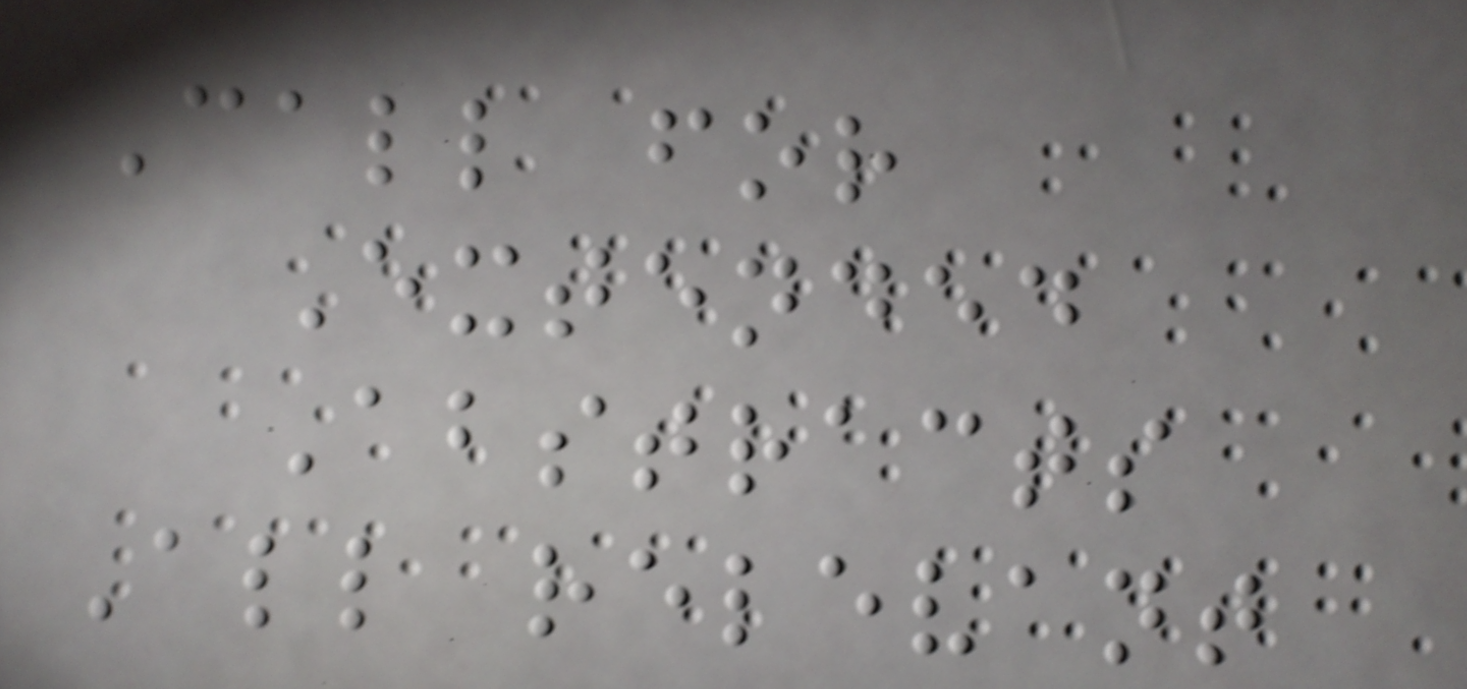Call for
Extended
Abstracts
All relevant
